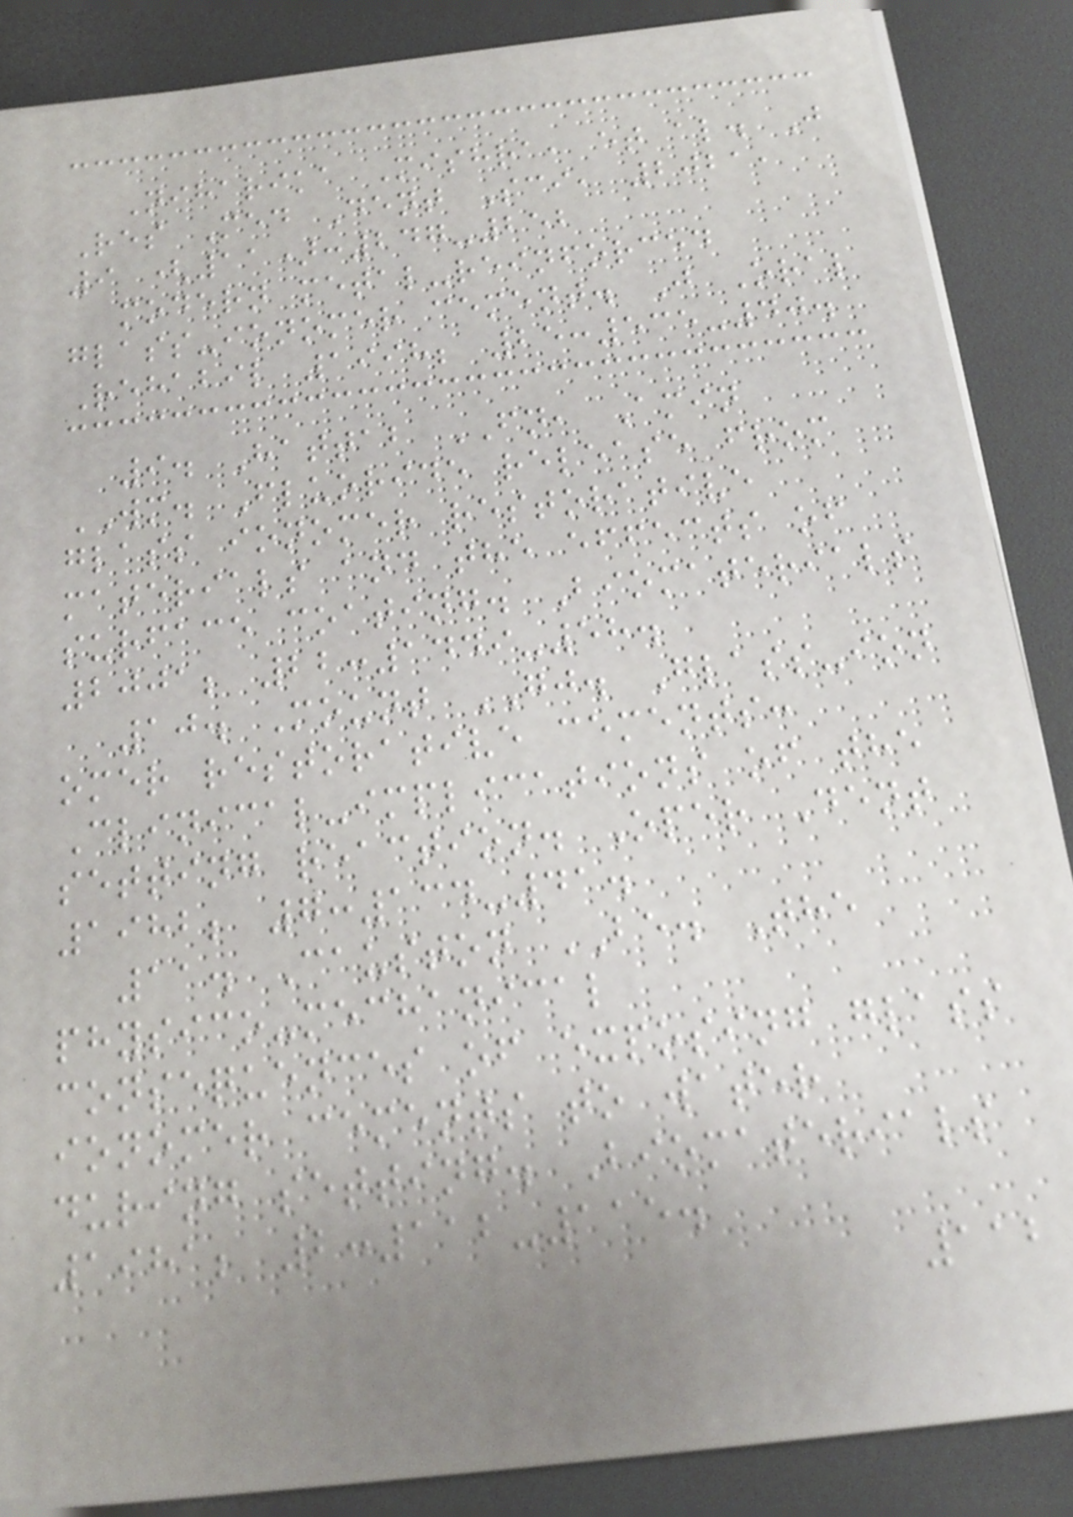Niharika Mishra, et al. J
Res Med Dent Sci, 2021,
9 (11):247-252
modern metal-reinforced
glass-ionomer cement. J Oral
Rehabil 1998; 25:535-40.
9. Hattab FN, Amin
WM. Fluoride release from
glass ionomer restorative
materials and the effects of
surface coating. Biomaterials
2001; 22:1449-58.
10. Mount GJ. Glass-ion
omer restorative cements:
Clinical-implications of the
setting reaction. Oper Dent
1982; 7:134-41.
11. Causton BE. The
physico-mechanical
consequences of exposing glass
ionomer cements to water
during setting. Biomaterials
1981; 2:112-115.
112
